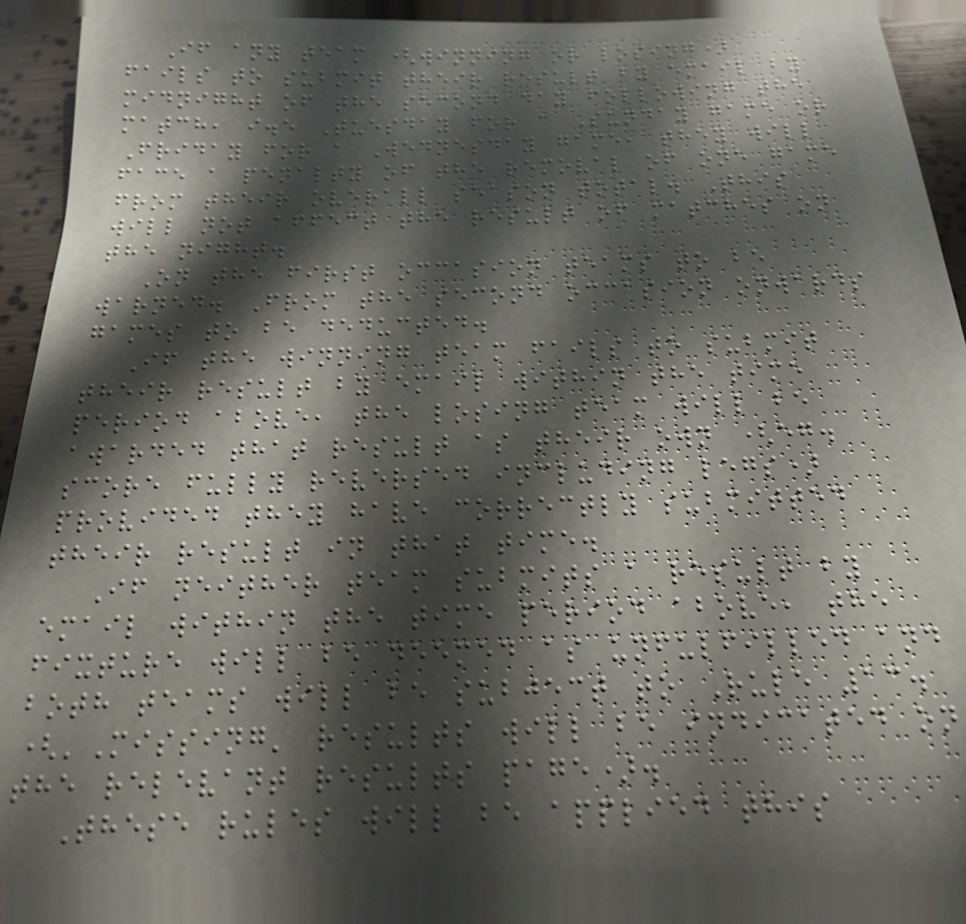If any team (winning or losing)
fails to submit their result by email by
midnight of the second day following the
match, i.e Tuesday for a Sunday game or
Friday for a Wednesday game, they will
face a penalty of the removal of one game
from their overall season total. This
will not affect the result of matches on
the night.
On the first occasion teams to be
warned. From the second occasion onwards
games to be deducted.
If the winning team fails to submit
their result by email within the time
period above, the losing team will be
awarded that result as their own (eg.
score fully reversed including legs)
provided they have correctly submitted
their result in that time.
If neither team submits a result by
email within the time period above, the
fixture will be deemed as unfulfilled and
both teams will be subject to Rule 13.
('Missing' results will be indicated on
the relevant results page).
These rules will be applied this
